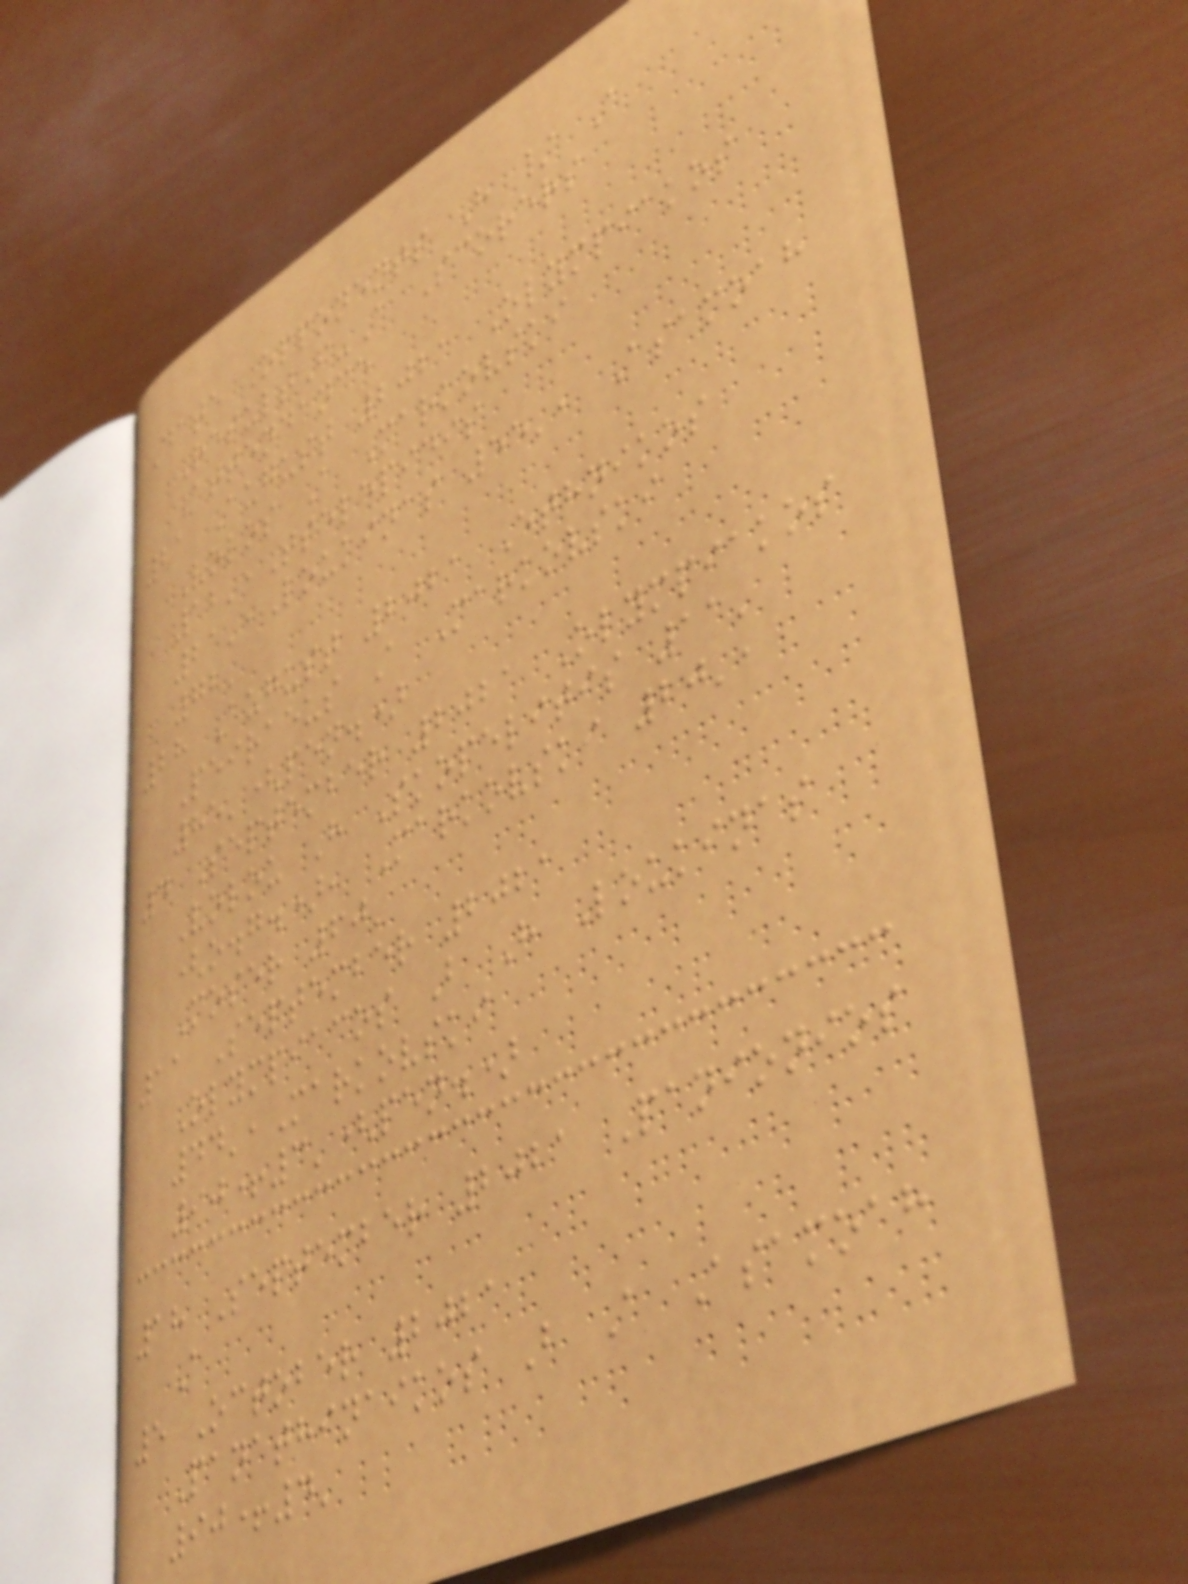Date Opponents H / A
ResultF-A Scorers
Attendance
21 August 2021 Olympiakos
Volos A Markovski
12',Tselepidis
21',Loukinas 55', Asamoah
72'
28 August 2021 Ethnikos
Peiraeus A Markovski
85'(pen.)
4 September 2021 Olympiakos
Volou H Skopelitis 11'
(o.g.), Markovski 20',
Moser 60'
11 September 2021
Olympiacos B H Loukinas
44',Markovski
90+3'(pen.)
18 September 2021 Panionios
A
5 October 2021
Panathinaikos B A Asamoah
90+4'
